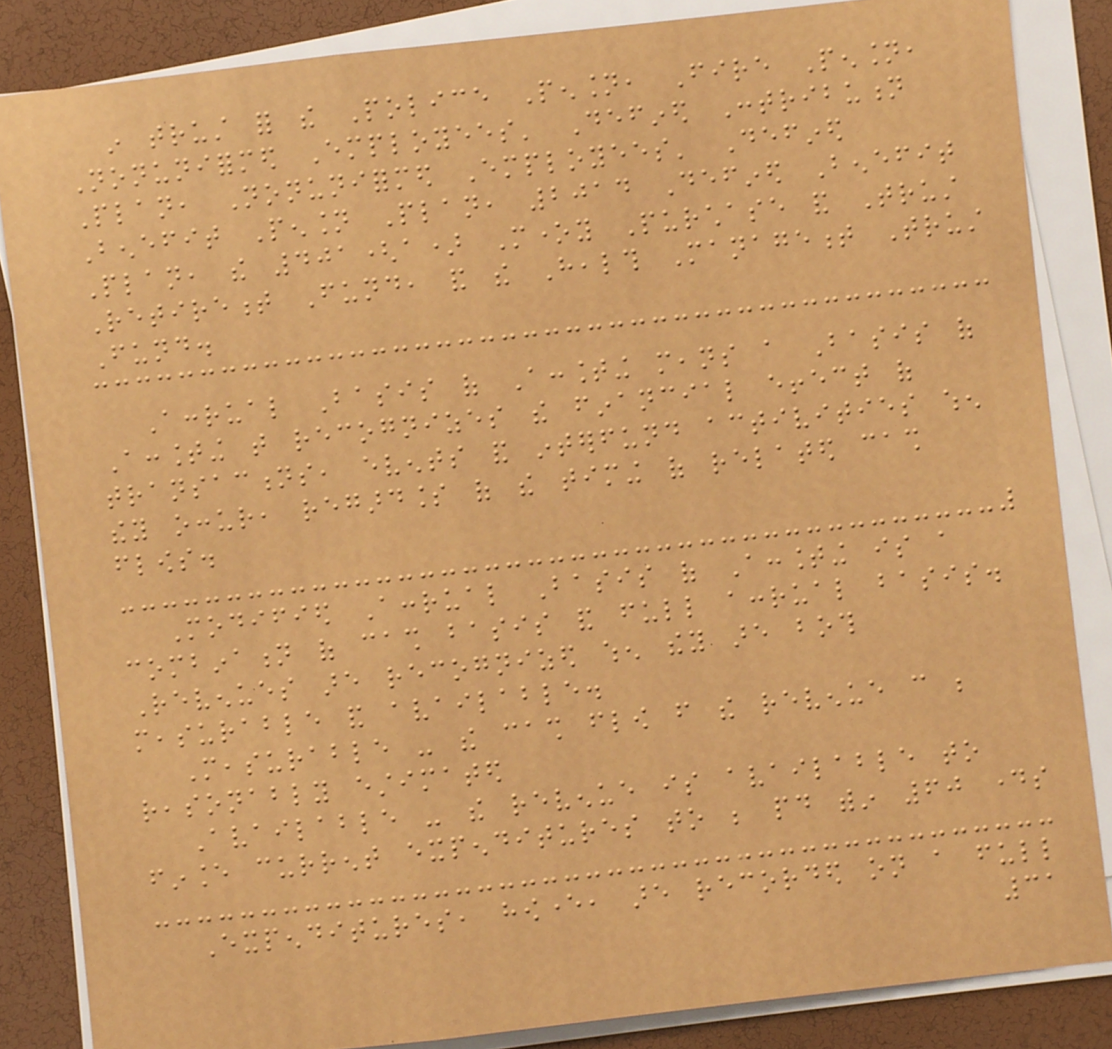in trust for the Police Pension, Fire Pension,
Nonuniformed Employees' Defined Contribution
Plan, Nonuniformed Employees' Defined
Benefit Pension Plan, 2014 Defined Benefit
Plan, the 401(a) Money Purchase and Trust
Retirement Fund, and the Health Management Trust
Fund.
Accrual Basis of Accounting means a Basis of
Accounting that recognizes the financial effect of
transactions, events and interfund activities when
they occur, regardless of the timing of related cash
flows.
Modified Accrual Basis of Accounting is a
combination of cash basis and full accrual basis.
Revenues are recognized when they are both
measurable and available.
Measurable - the cash flow from the revenue can be
reasonably estimated
Available - the revenue is available to
finance current expenditures to be paid within 60 days
Expenditures, however, are recorded on a full
31
